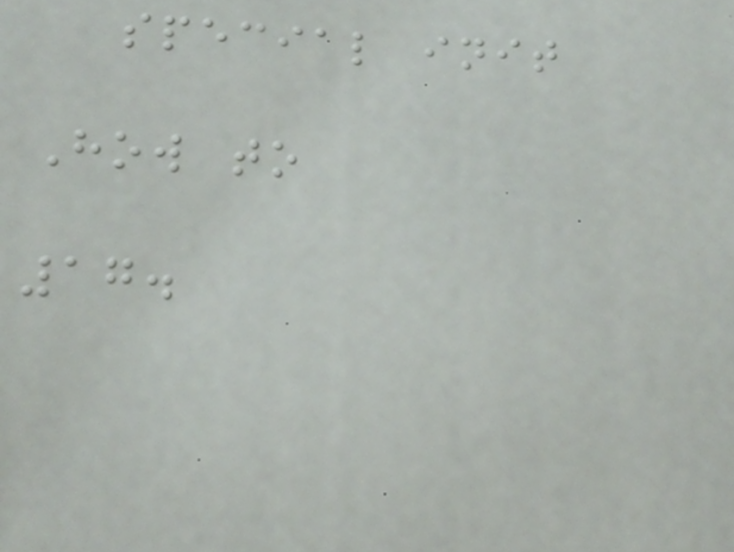special init
How to
17.
